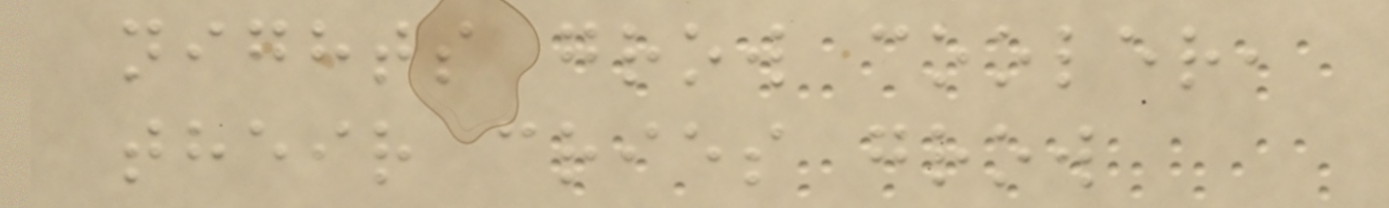nights grow cooler,
their cries grow
